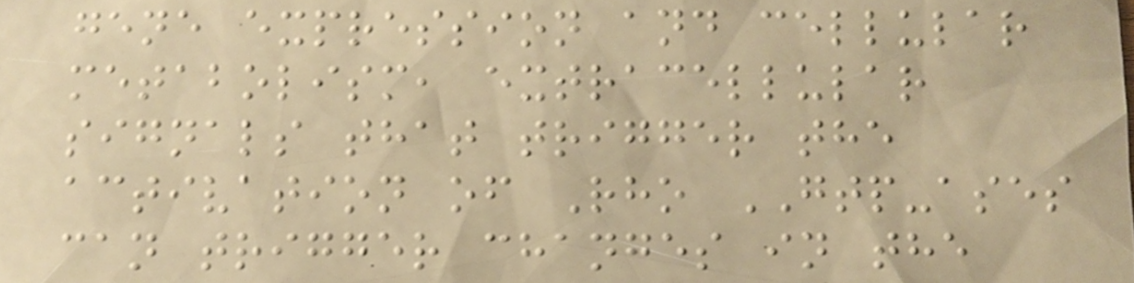gene expression and cellular
metabolism, extracellular
signals that trigger the
activation of Rho GTP-ases
can trigger changes in the
